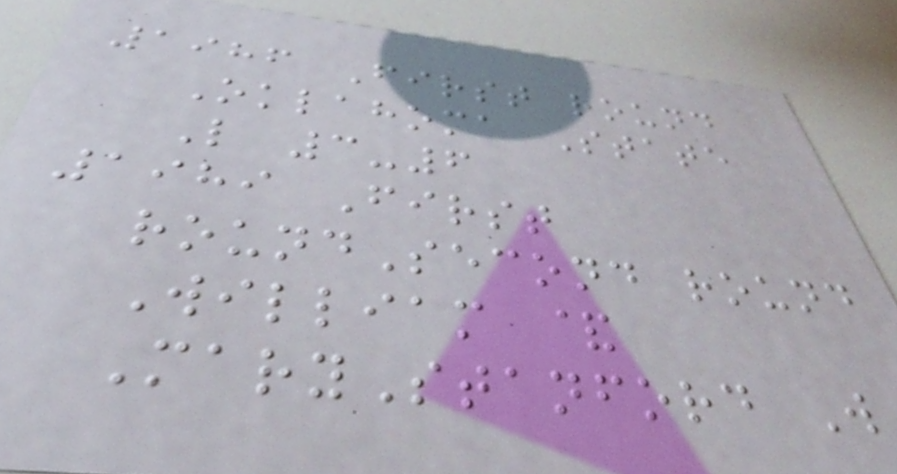1986 First round
Oklahoma State
L 3-6
1989 First
roundSecond round
William &
MaryStanford W
